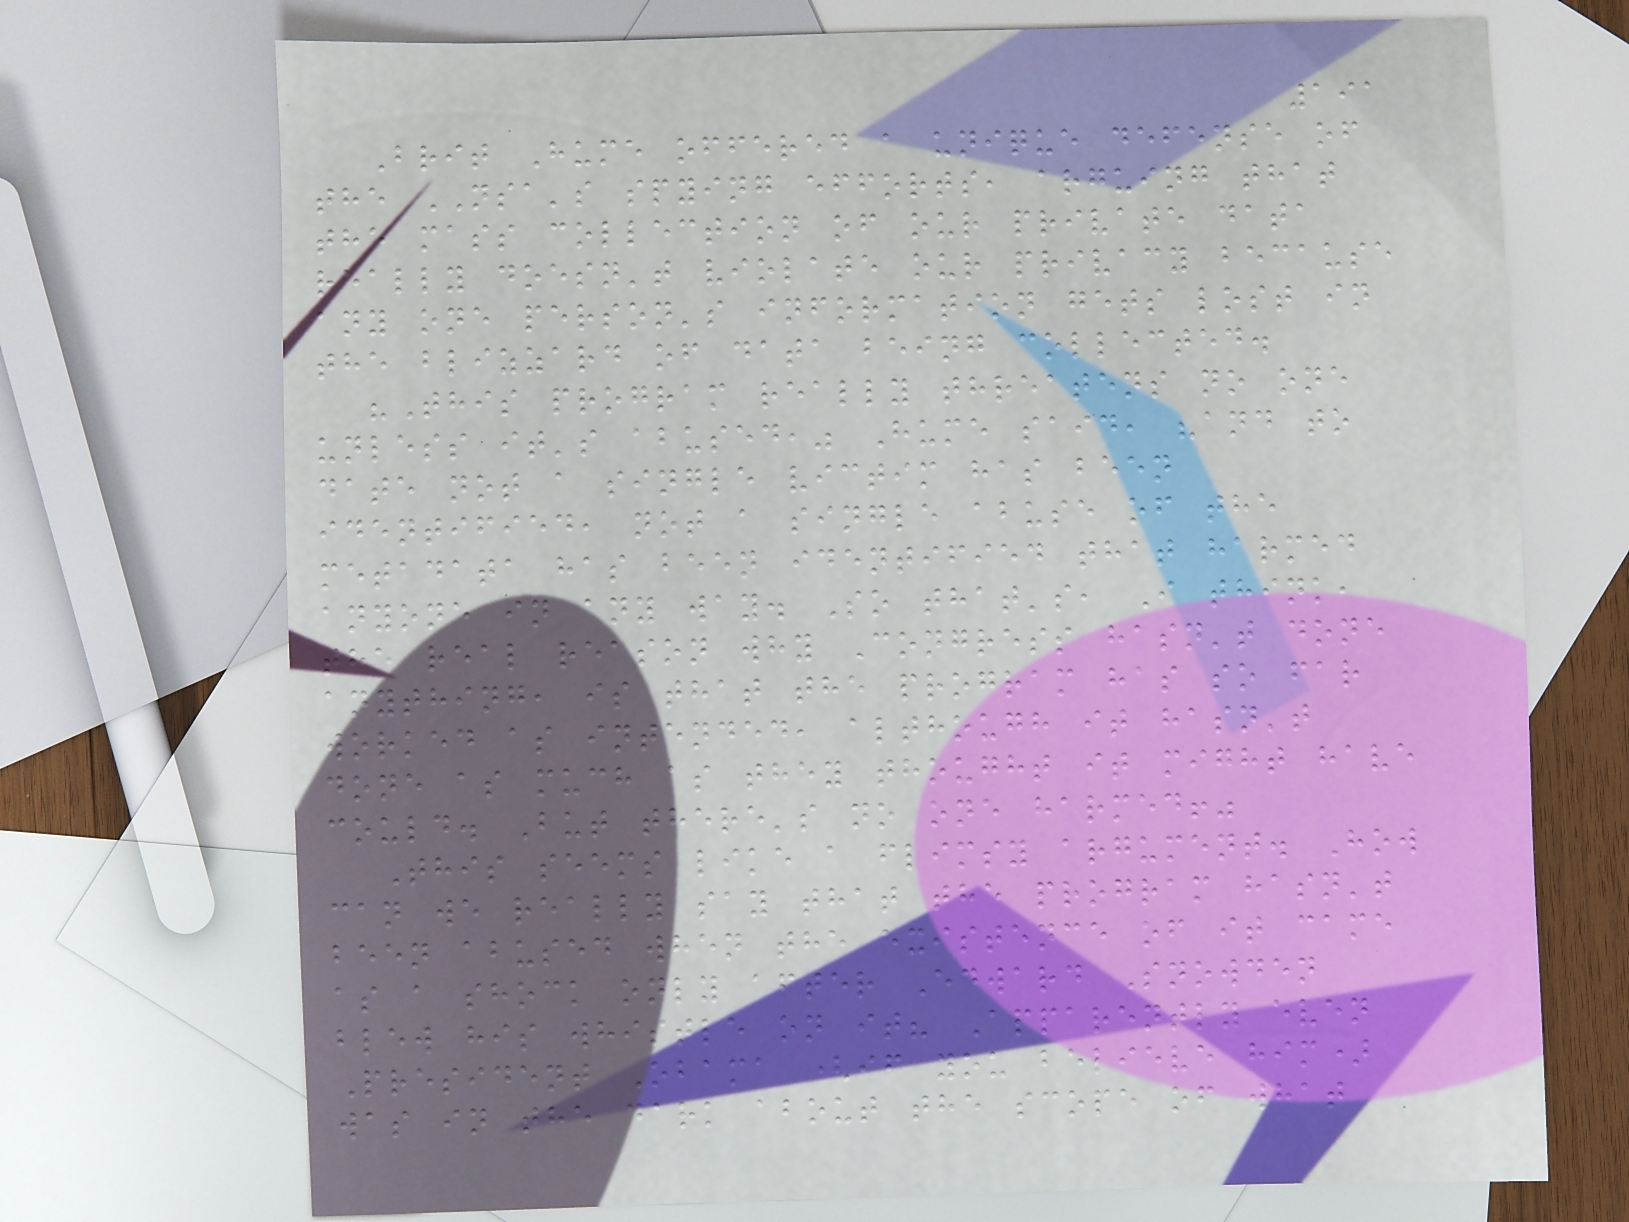191
Brit Hume offered a unique defense of
the NSA's spying efforts, arguing that
the mass collection of our private data
really doesn't violate our privacy because
any one person's information gets lost in
the blizzard of data being collected.
"This program really threatens no one
unless it's abused," Hume said, "and to
date not a single victim has been
identified, not a single abuse of the
metadata has been identified that harmed
anyone in any way. So that's, I think,
the real reason why Congress hasn't done
anything, is that the program has so far
worked as intended, although it hasn't
done as much as they thought it might have
could. But there's no one harmed!"
This seems like a flimsy argument. How
can we really say that the program hasn't
been abused when the existence of it came
as a shock only after Edward Snowden
blew his whistle on it? Apparently even
President Obama (if you believe him)
was in the dark about the scope of what
